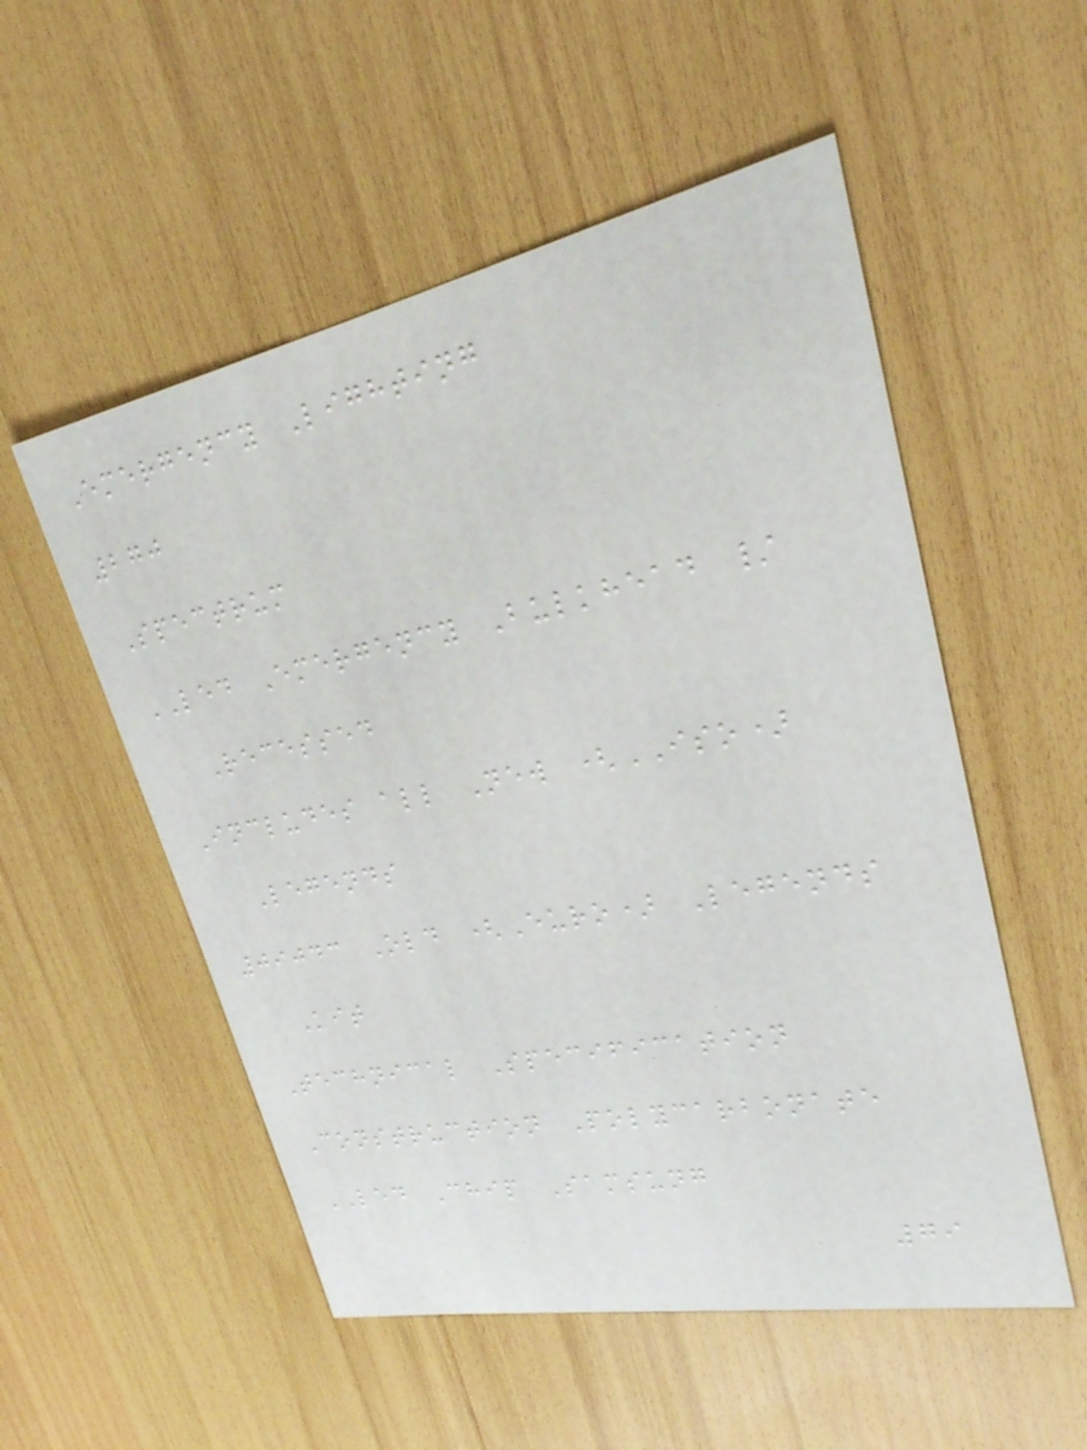Emergency Lighting
270
Spectrum
LED Emergency Bulkhead /
Recessed
Includes all New (ISO)
Legends
09043 Old (Euro) Legends
Kit
Technical Specification
Construction Polycarbonate
LED Chip Samsung
79
